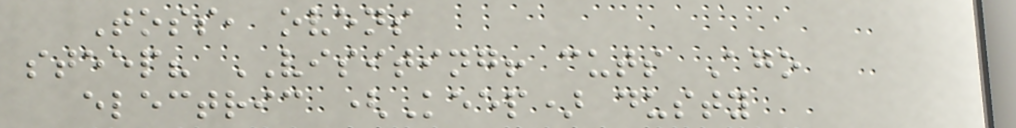Toss, ovens
steep? VISITING! cuts Ago
electric (Keep) dusty
